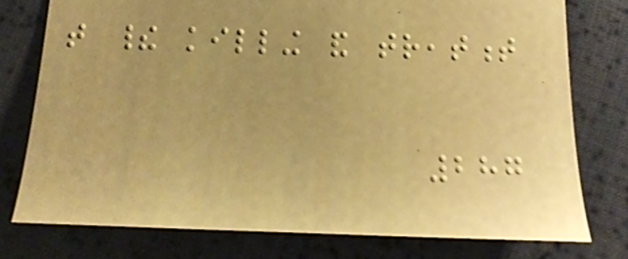that their killing and treatment
287
